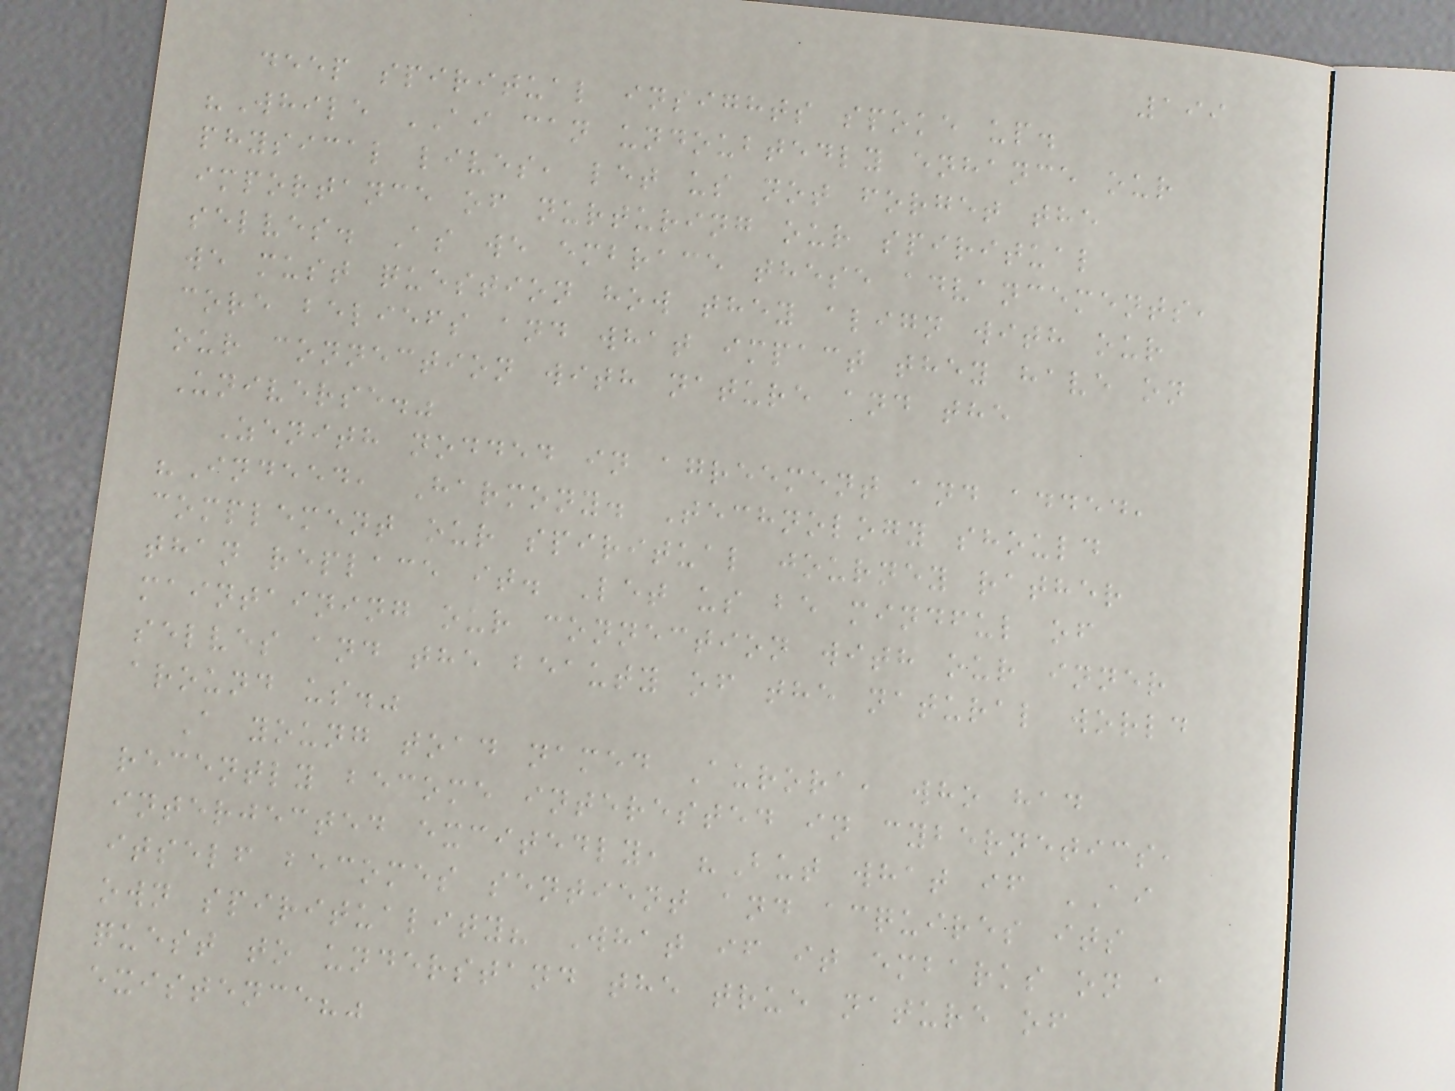199
deep spiritual insights spoke up.
"While AI can undoubtedly enhance our
physical lives, let us not forget the
importance of nurturing our spiritual
selves. As we embrace these advancements,
we must question how they align with our
core beliefs and what impact they have on
our connection with nature and the
Universe."
Zenith nodded in agreement and added,
"Indeed, Harmony. Technology should
complement our spiritual journey rather
than replace it. Let us be mindful of
maintaining our connection with our inner
selves and the beauty of the natural world
around us."
A young toad named Aurora, who had
recently become interested in cybernetics,
interjected excitedly, "But what if AI
itself becomes sentient and acquires its
own spirituality? What if it embarks on a
quest to understand the true nature of
existence?"
